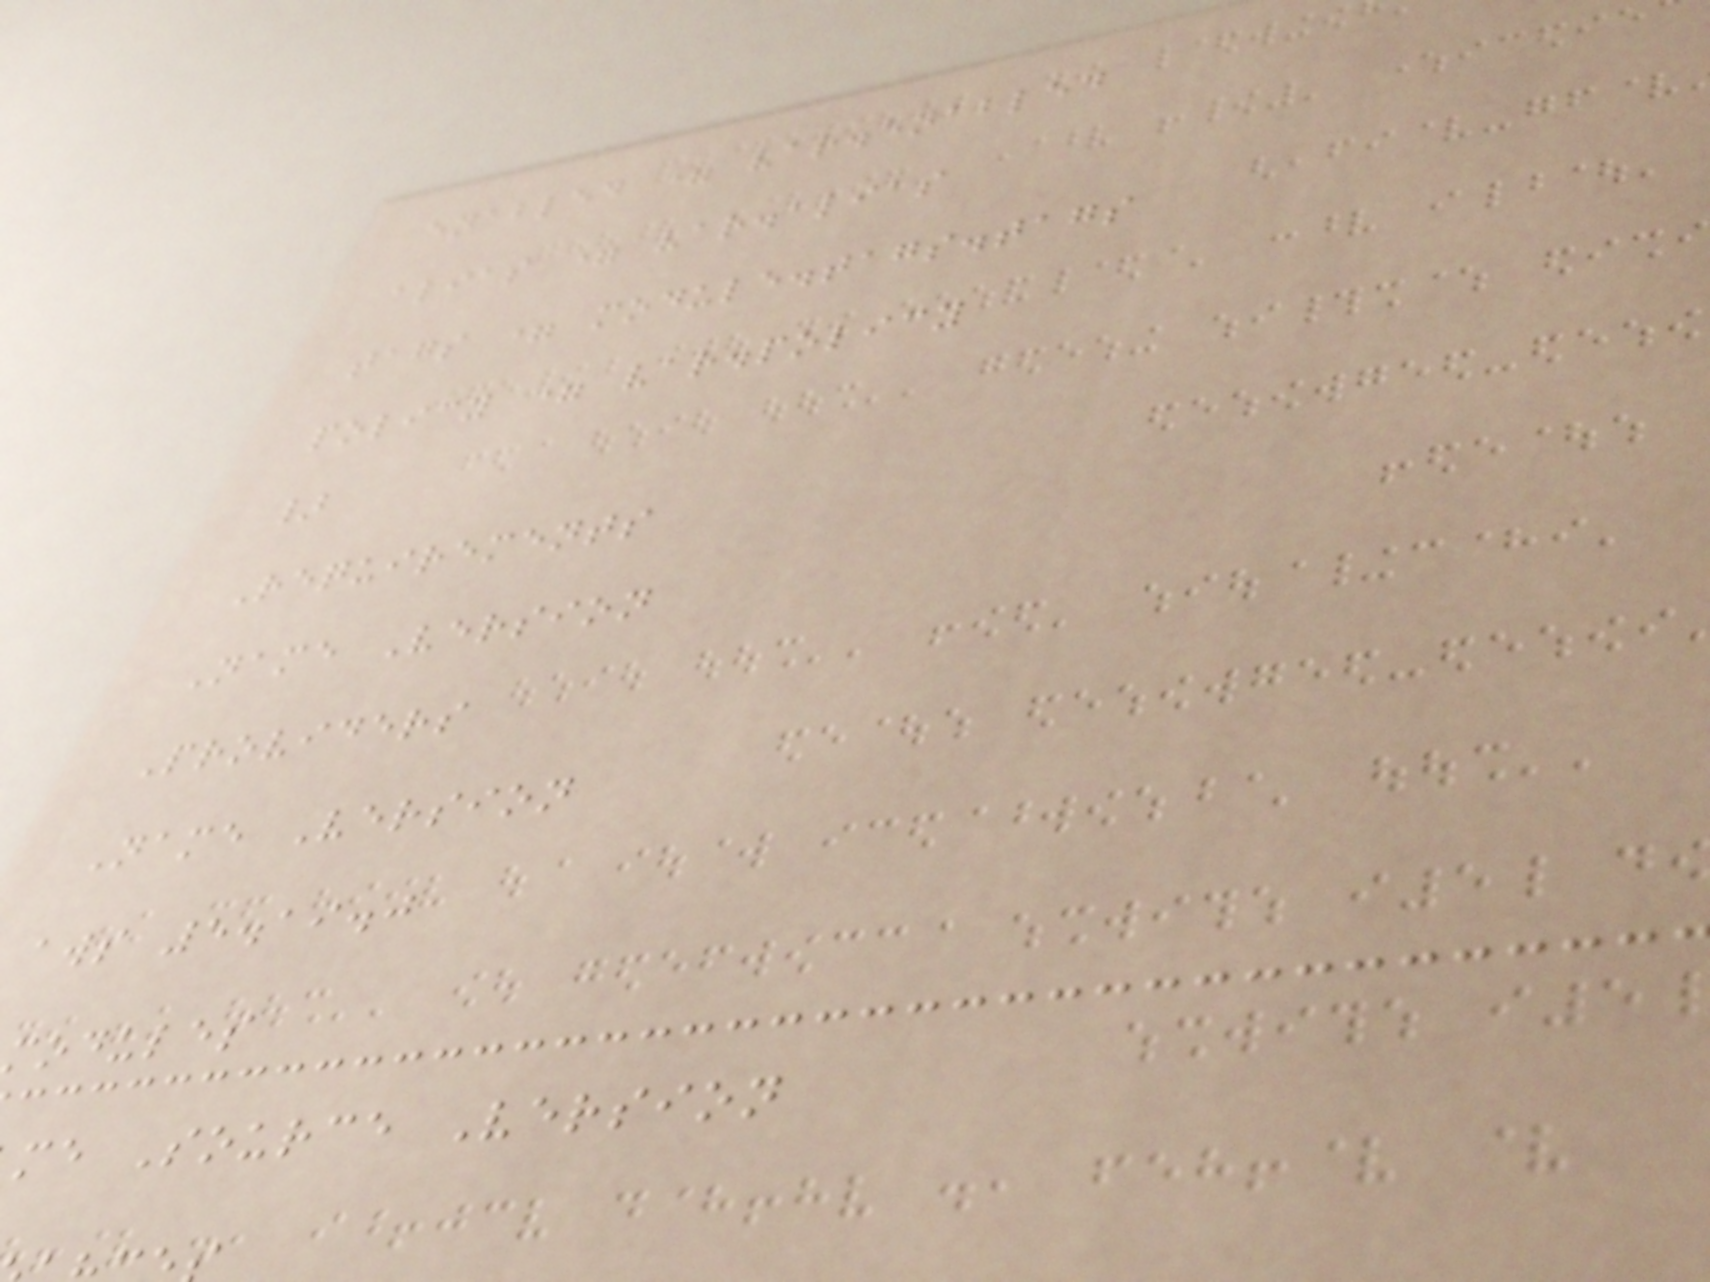enabled = var.enabled
alias = var.alias
tags = module.tags.tags
policy = var.policy
}
Requirements
Name Version
Providers
Name Version
aws 5.19.0
modules
me Source Version
